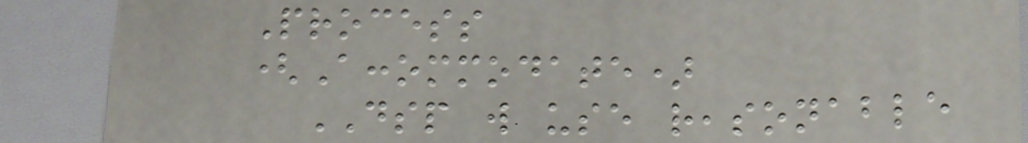Process
(Accommodate)
DSP will use reasonable
